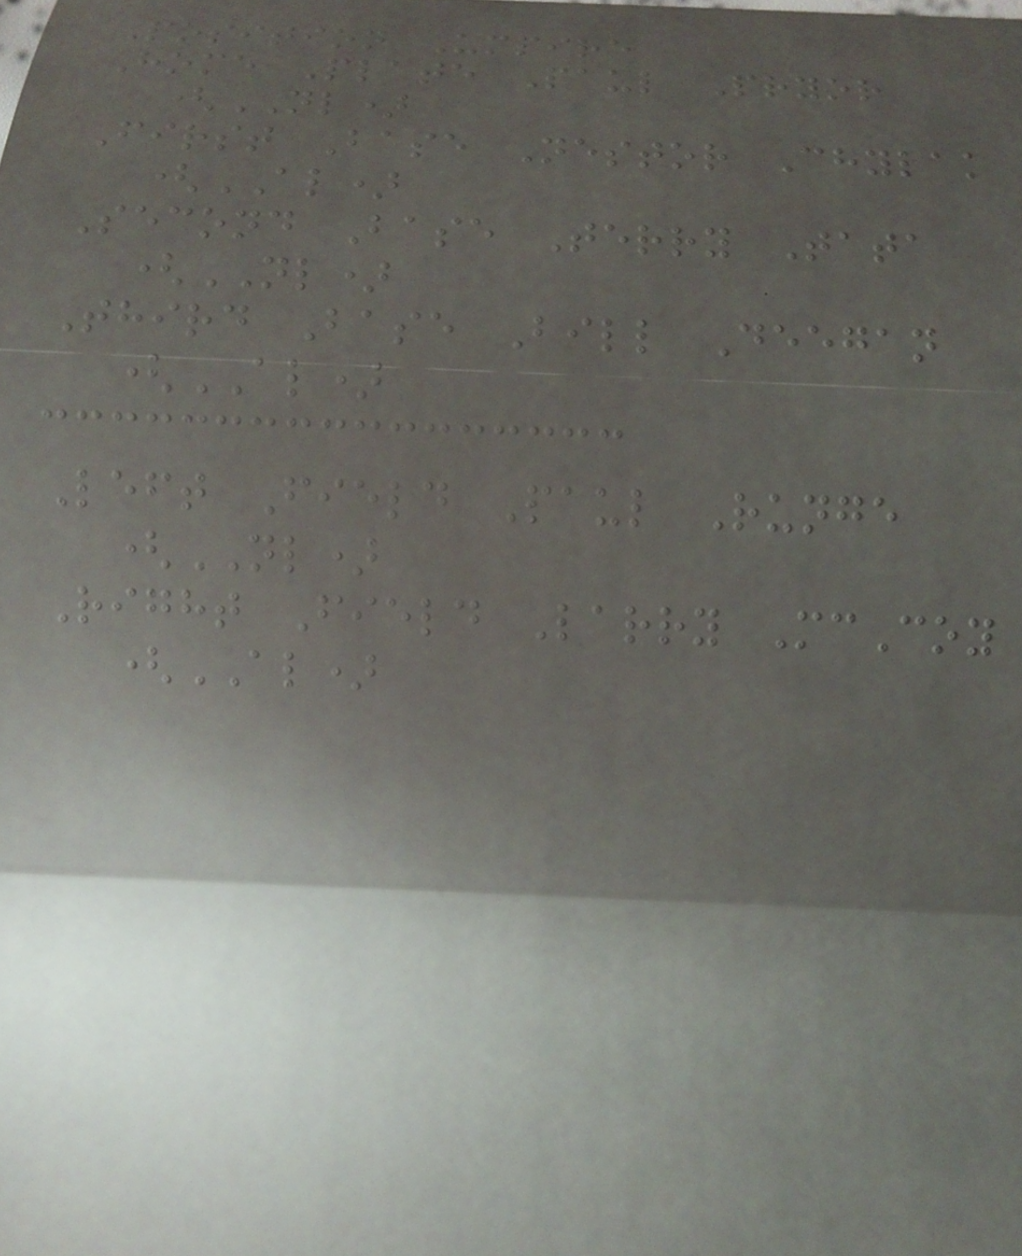Position Umpire
Home Plate Paul Pryor
(NL)
First Base Nestor Chylak
(AL)
Second Base Terry Tata
(NL)
Third Base Bill Deegan
(AL)
Left Field Paul Runge
(NL)
Right Field Larry McCoy
(AL)
